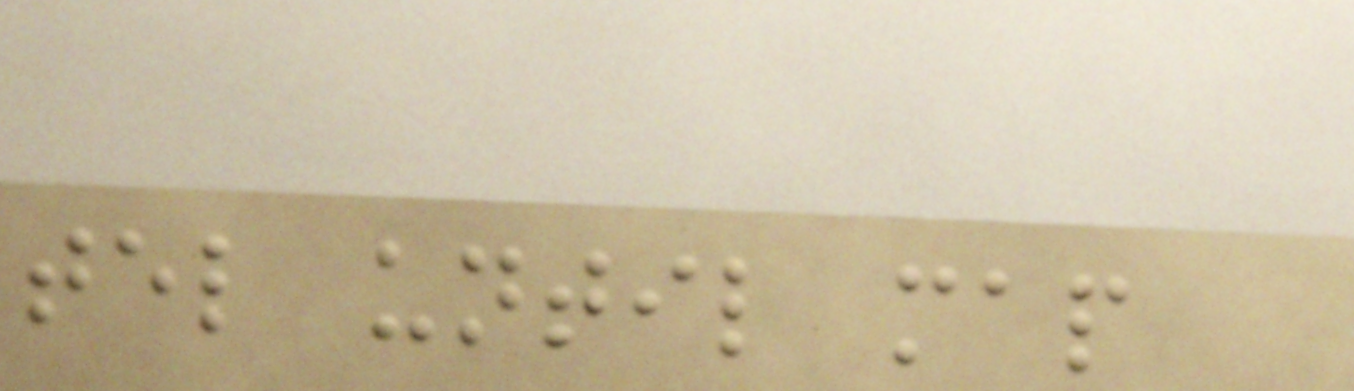tel until map
